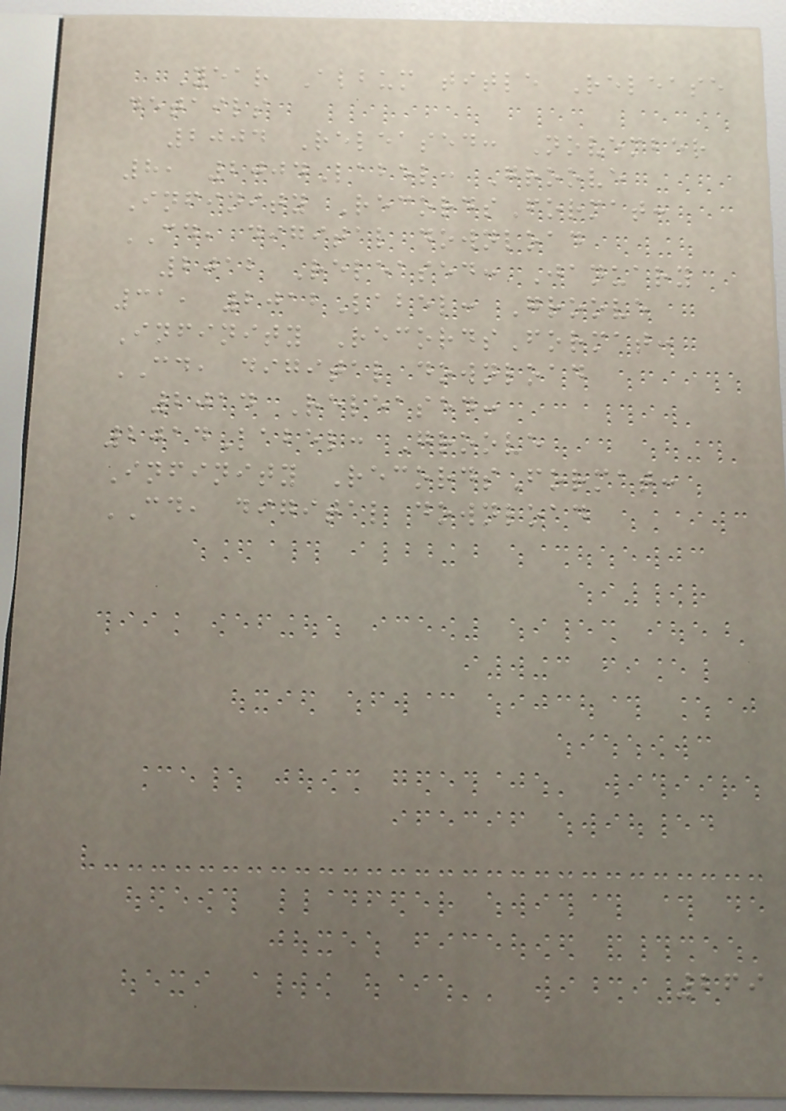Year Album title Release
details
2004 Released: November
8, 2004Label: Groove
Infinity RecordsFormat:
CD, digital download
2012 Released: January
31, 2012Label: Groove
Infinity RecordsFormat:
CD, digital download
2014 Released:
2014Label: Groove
Infinity RecordsFormat:
CD, digital download
269
